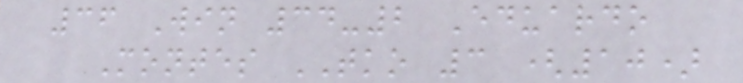36 Win 34-2 Eduardo
Montes TKO 3 (10)
